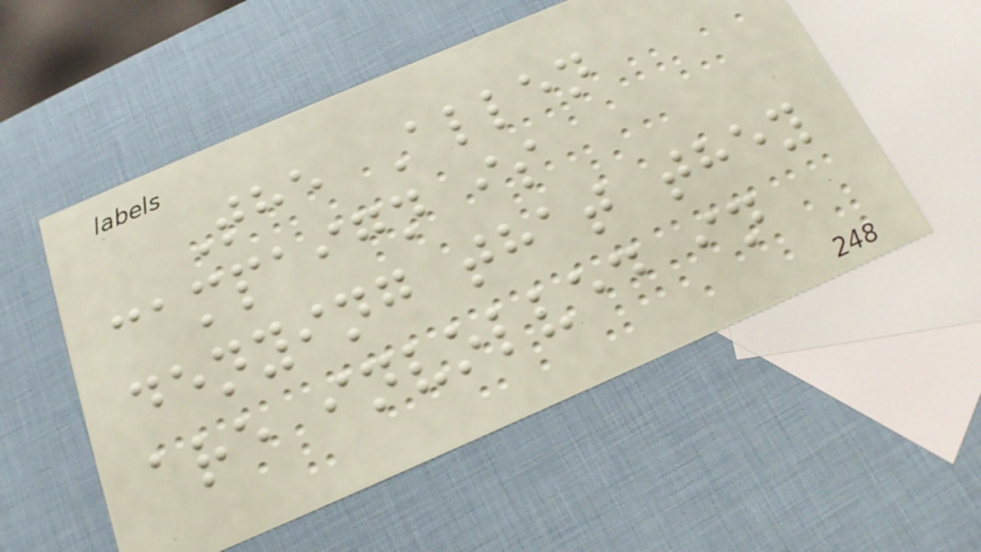The Allen
campaign is
denying that they
are involved in
